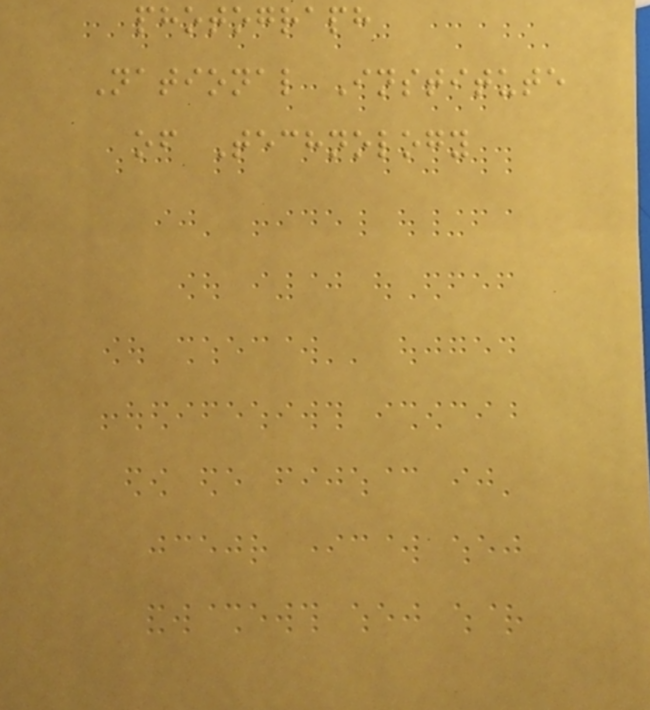photograph
National Institute
of Technology
